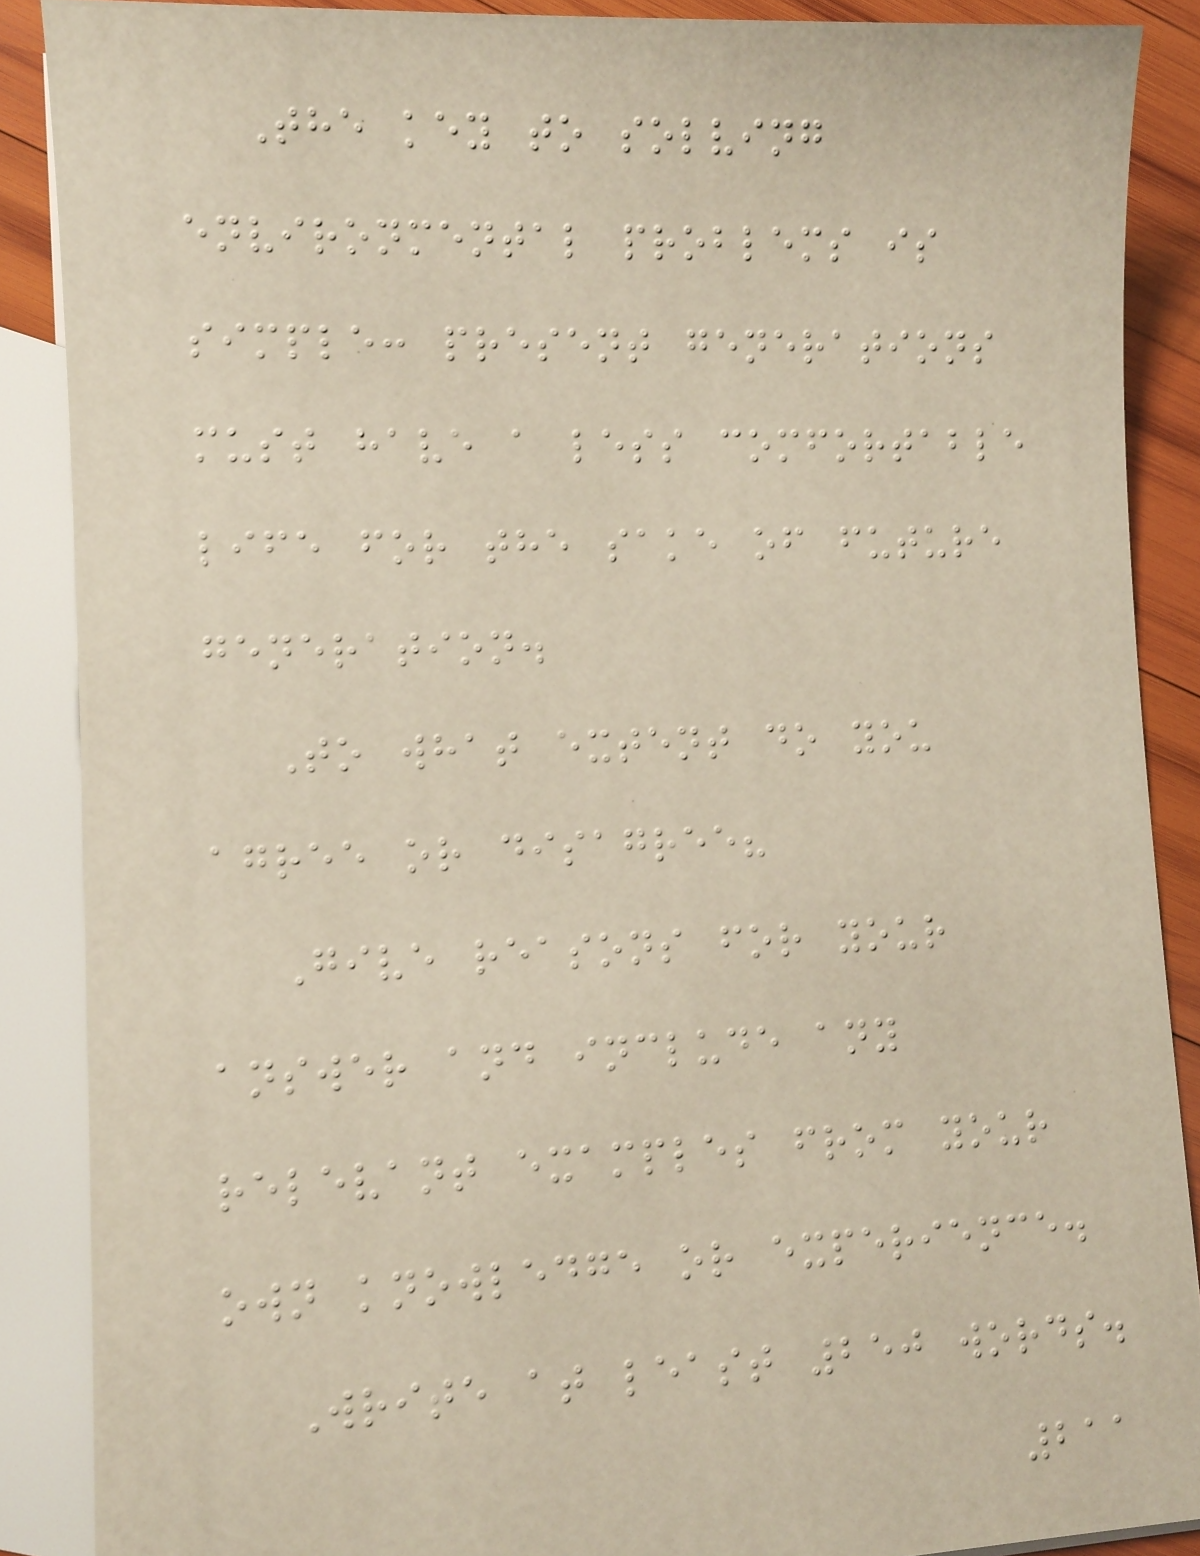The key to solving
environmental problems is
simple: present generations
must have a less comfortable
life for the sake of future
generation.
To what extent do you
agree or disagree?
Give reasons for your
answer and include any
relevant examples from your
own knowledge or experience.
Write at least 250 words.
211
